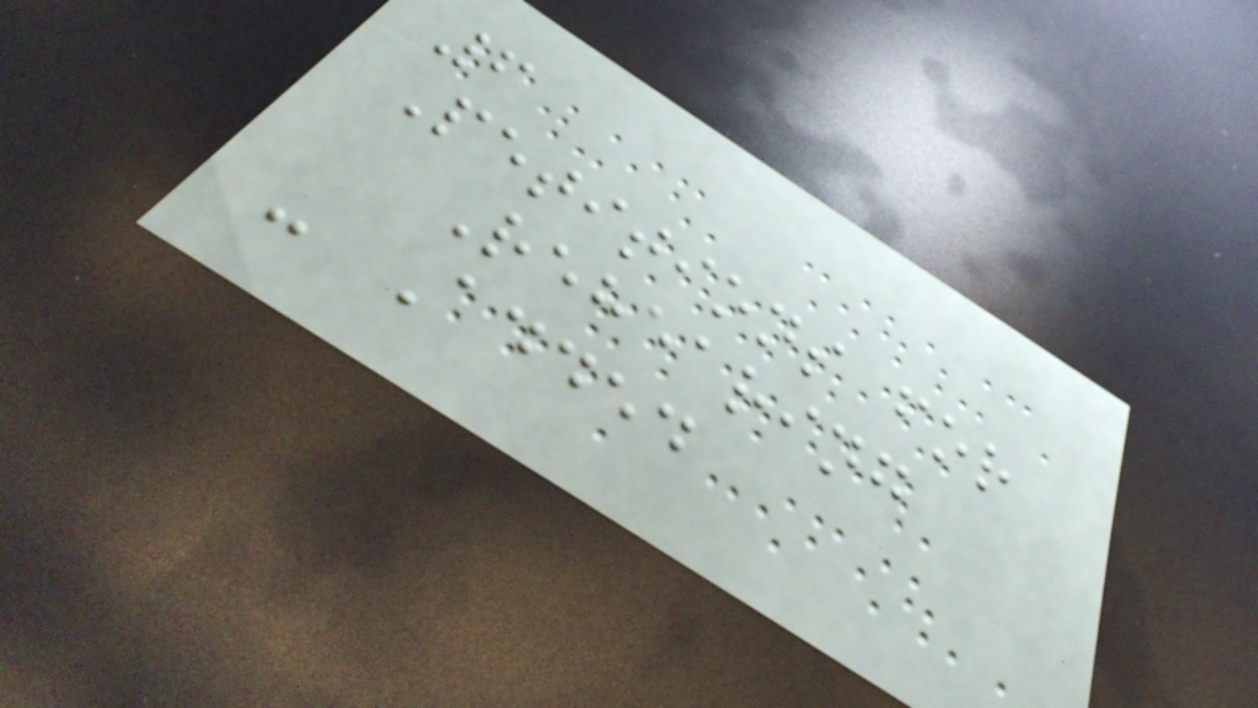6
Petitions for
Rehearing
- Added
